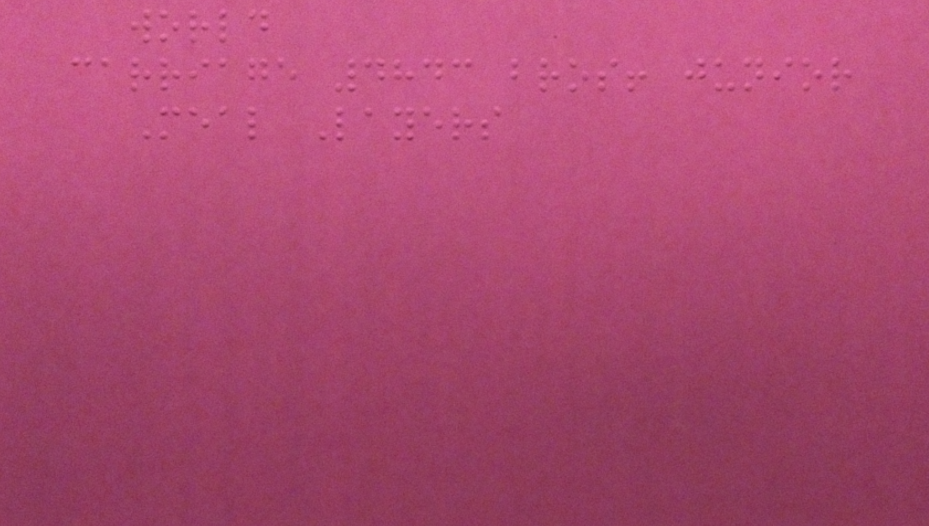world
carriage 4843 bros! junior
Meal Layers
